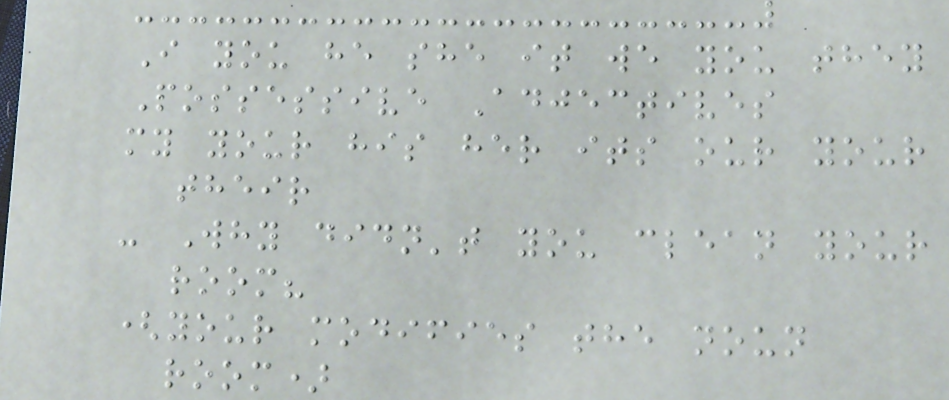I you he she it we you they
Possessive Adjectives
my your his her its our your
their
- Why didn't you clean your
room?
(your modifies the noun
room)
